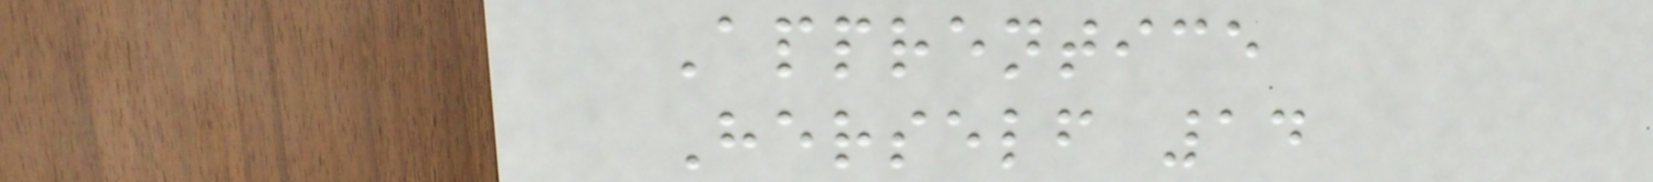Apprentice
Herself 14
